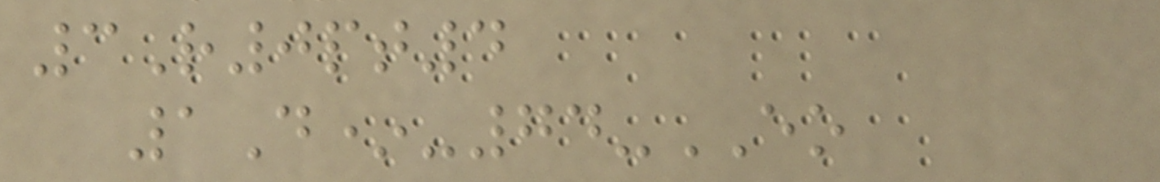3R0pt4
1D*-74-EO
